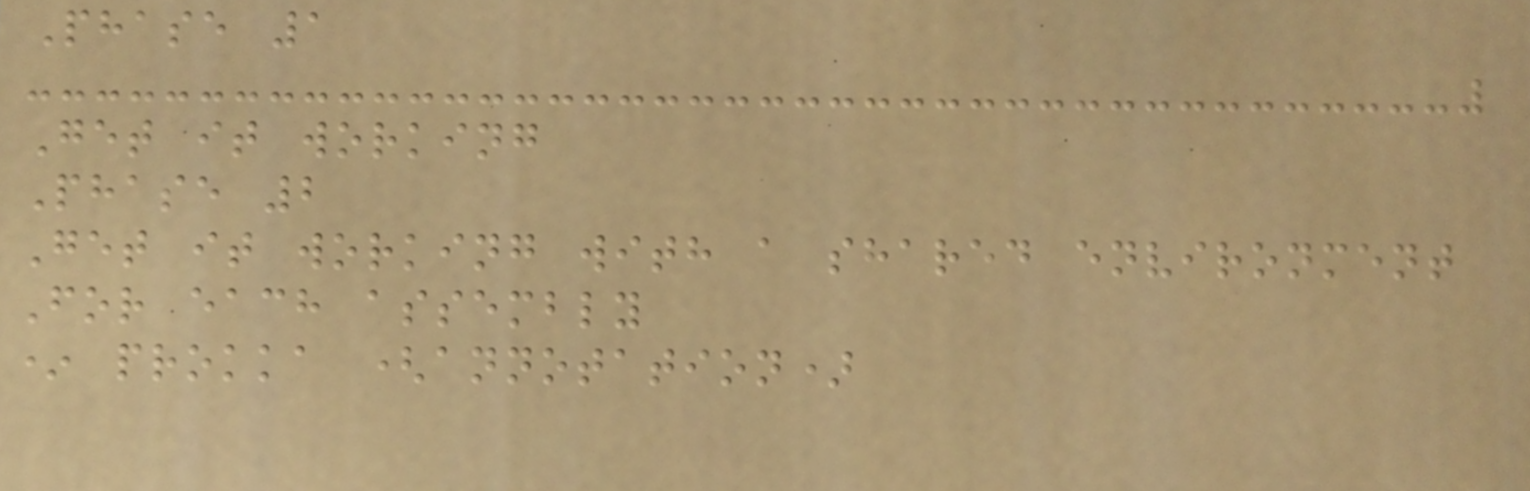Phase 1
Get it working
Phase 2
Get it working with a shared environment
For each assembly
* prokka (annotation)
